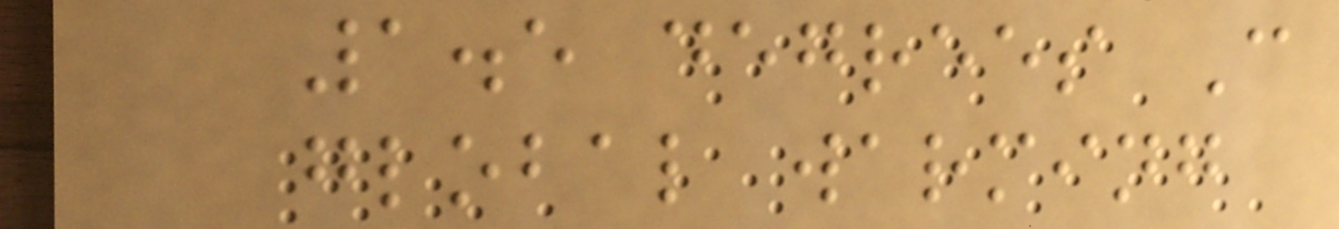1.5 degrees C
global warming
